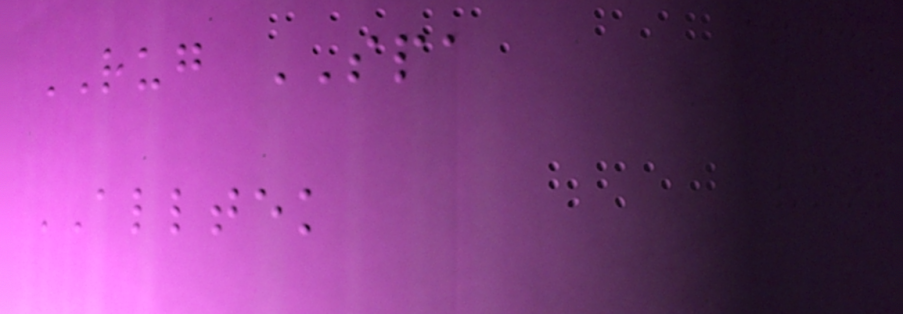RUG SPA
ALLTEK
